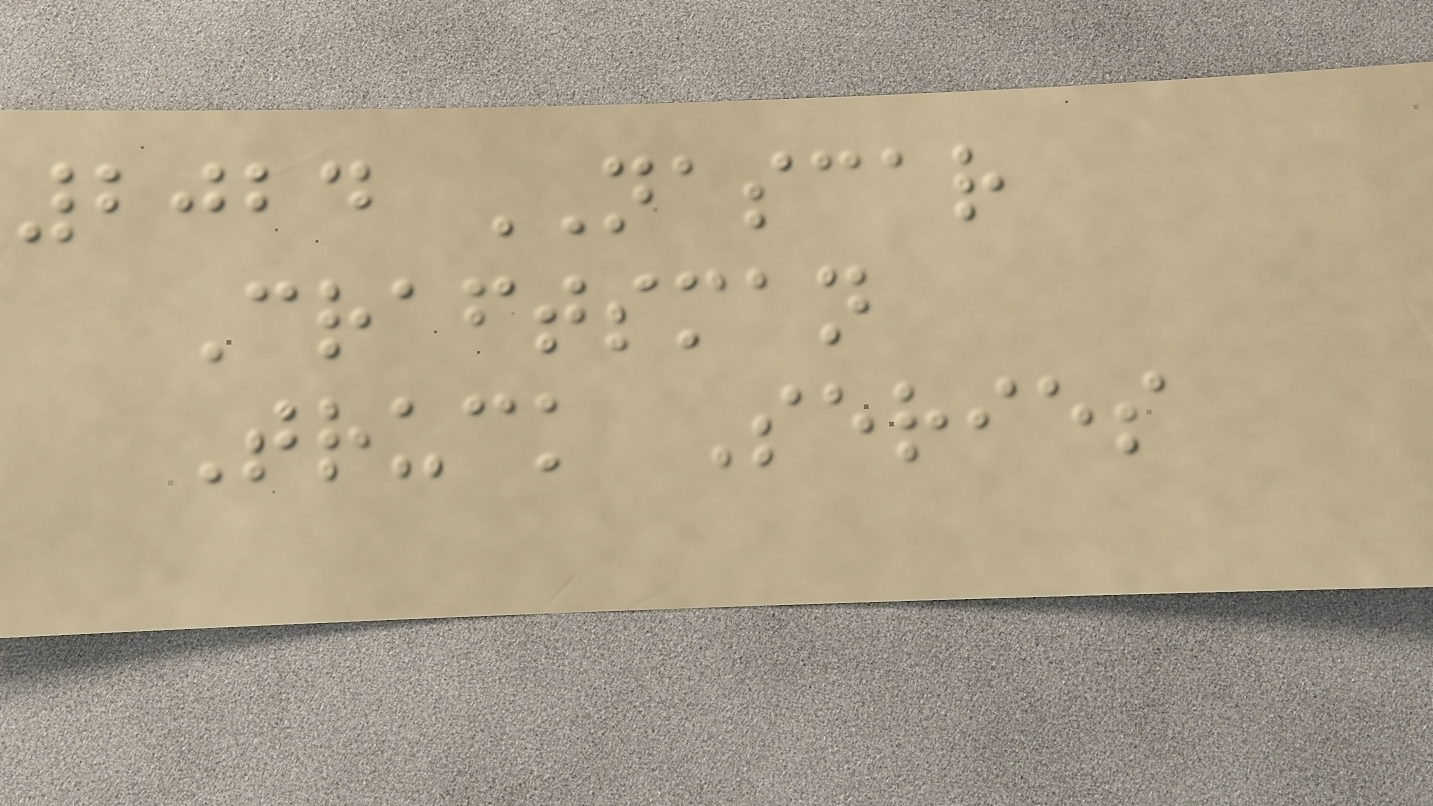2024 NASCAR
Craftsman
Truck Series
